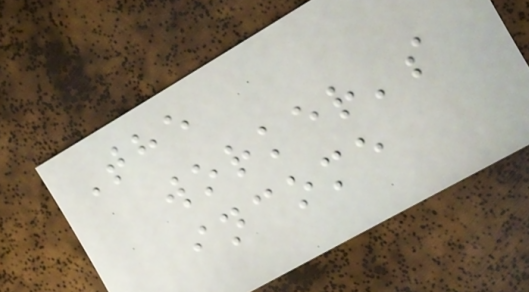The
worker's
income
